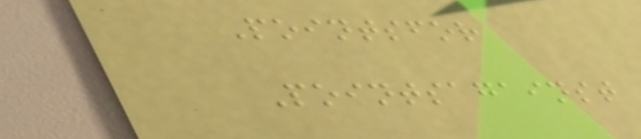Pointsfor
Pointsagainst
